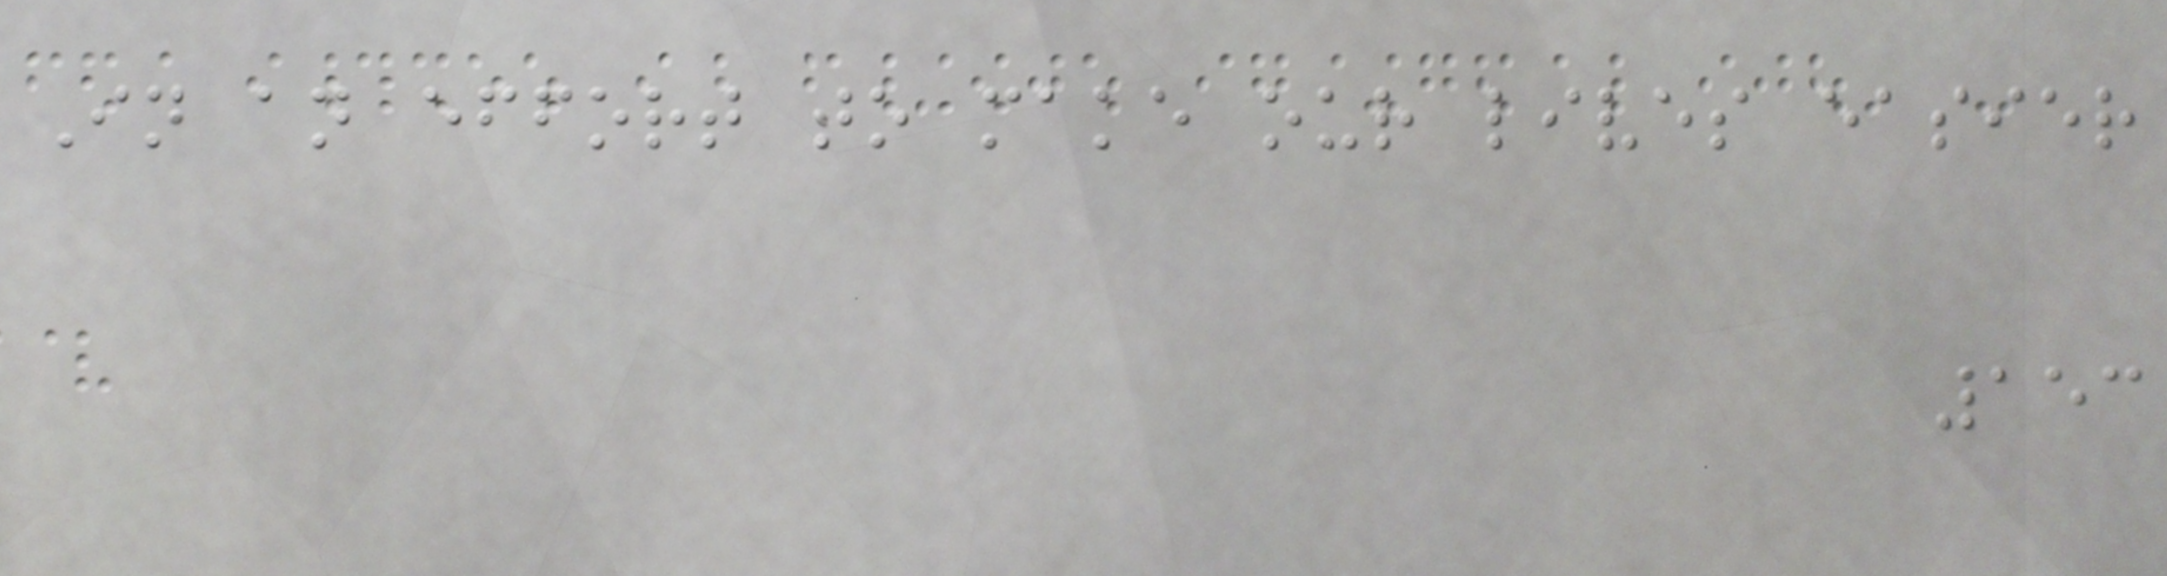In an effort to make our lives easier
153
